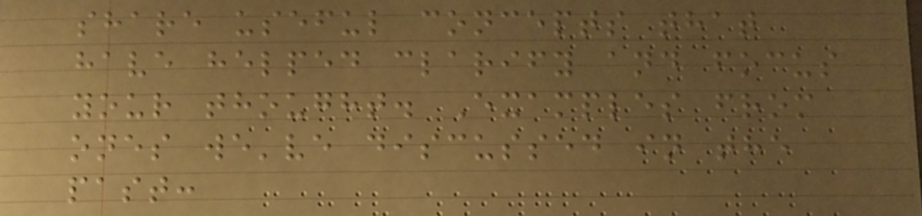share useful concepts that
have helped clarify and focus
your thought. Examples from
ones we've discussed in the
past:
